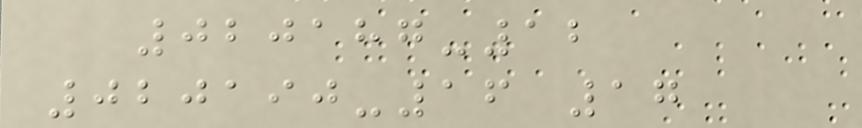020187-12
020190-16 17
